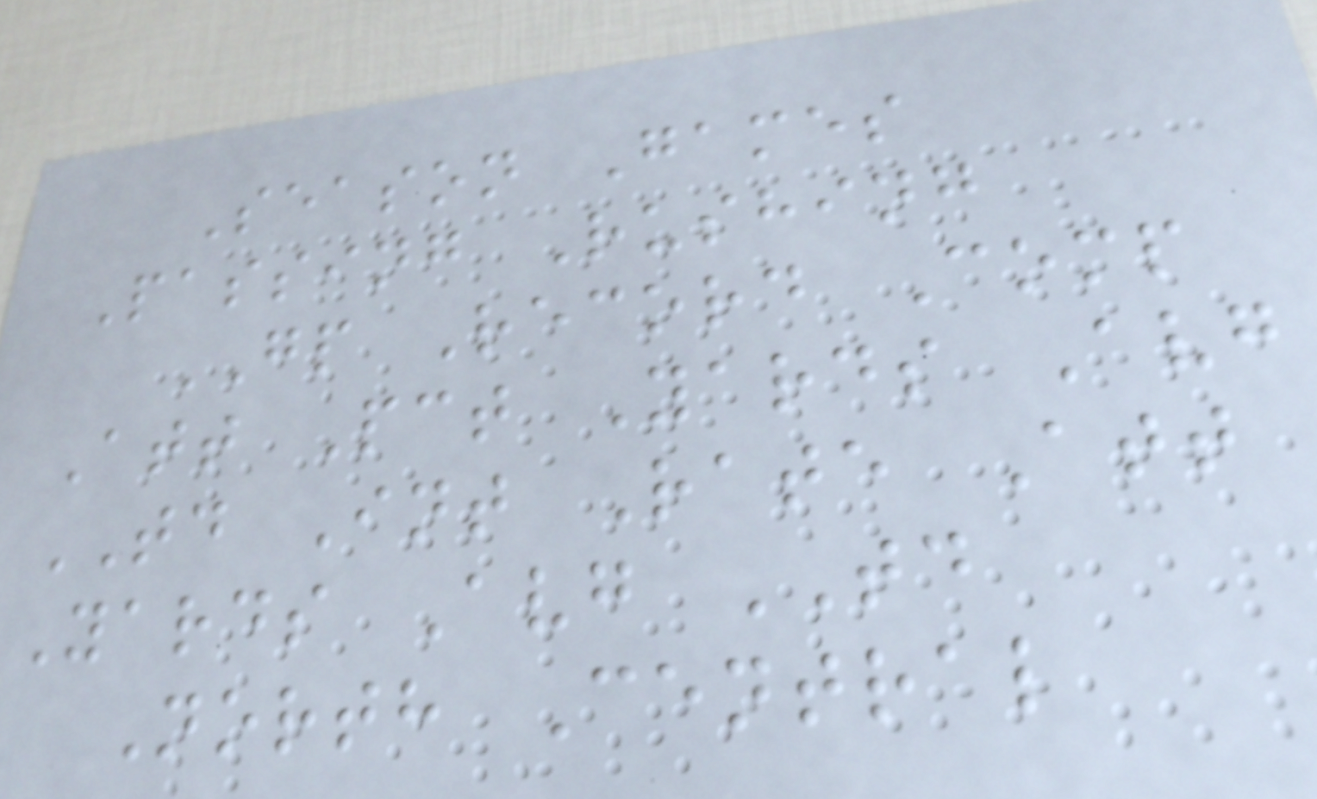Season Games
Passing Rushing
GP Record Comp
Att Pct Yards Avg
TD Int Rate Att
Yards Avg TD
North Central
